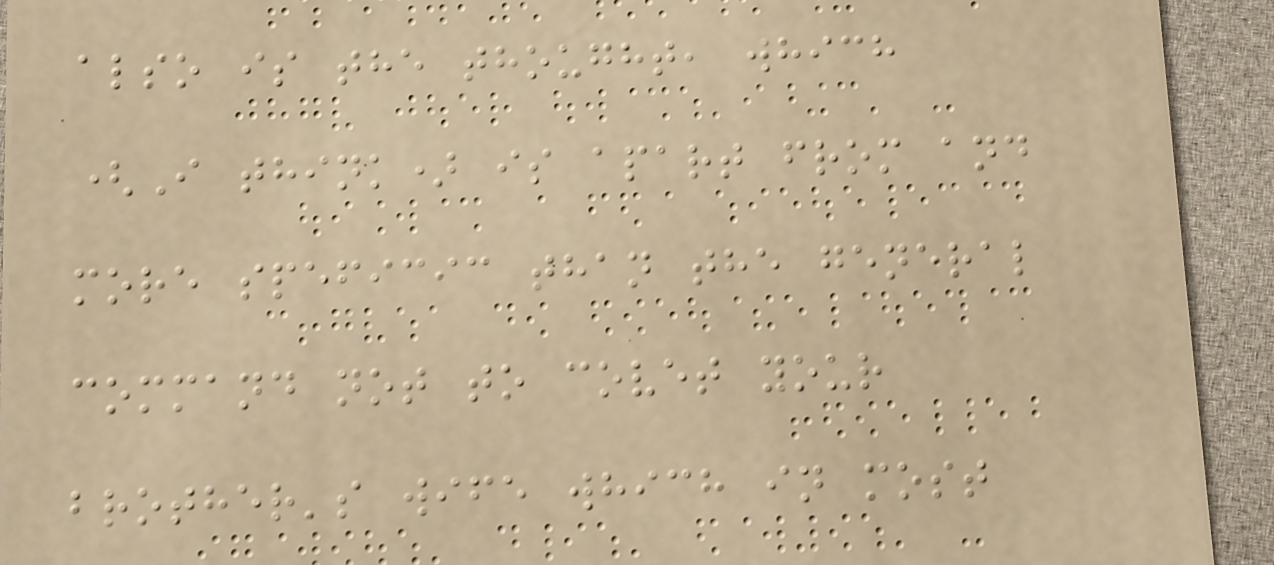also is the thought, which
(I think) is apart from and
more speficic than the general
command not to covet your
brother's wife which in most
